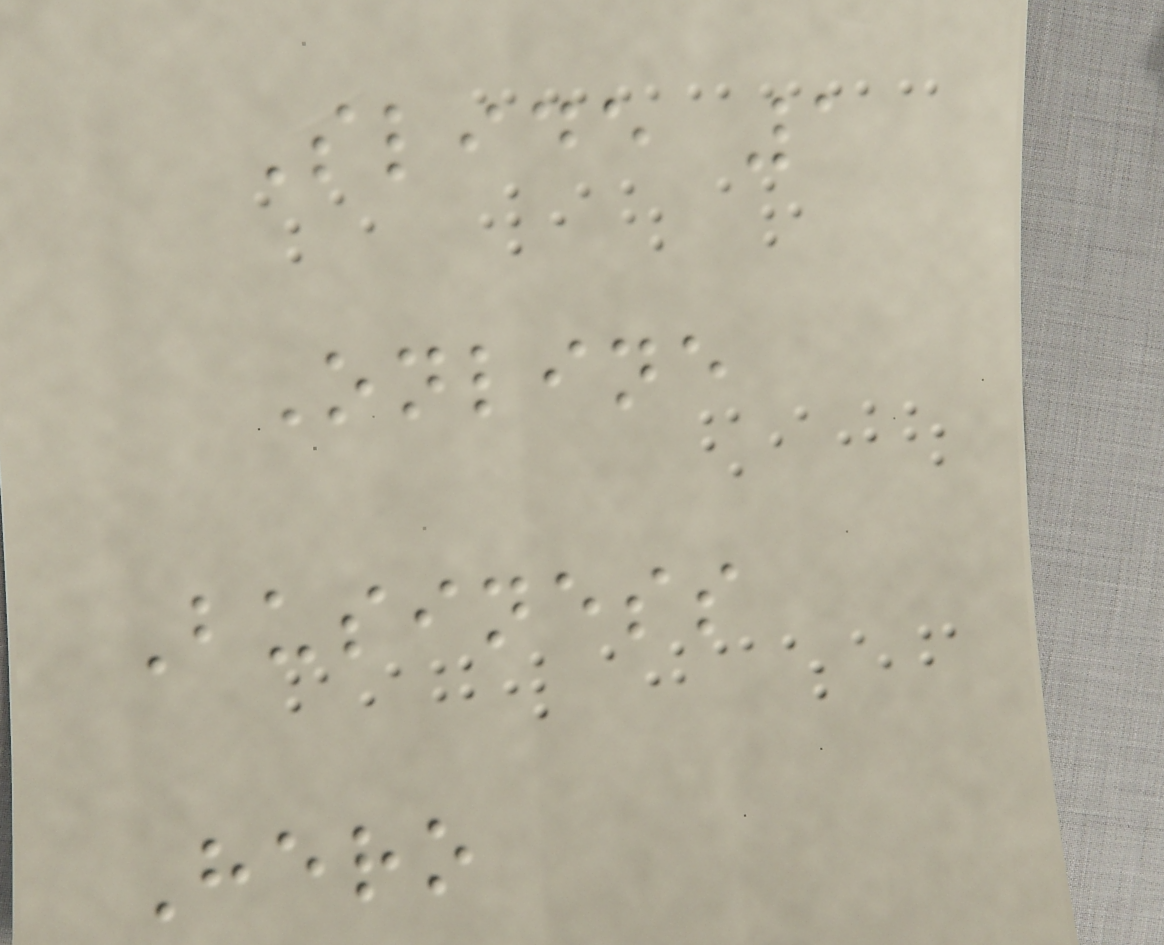Slide 1
Online
Business
Hero
